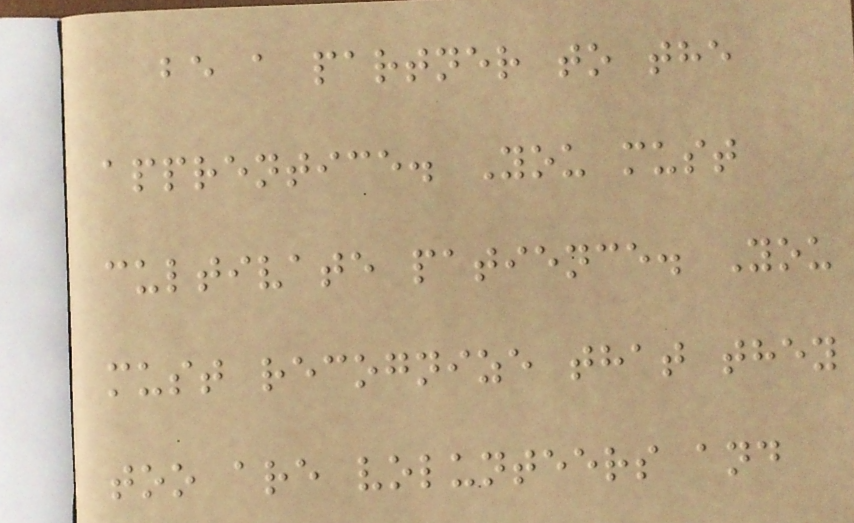be a partner to the
apprentice. You must
cultivate patience. You
must recognize that they
too are volunteers and
